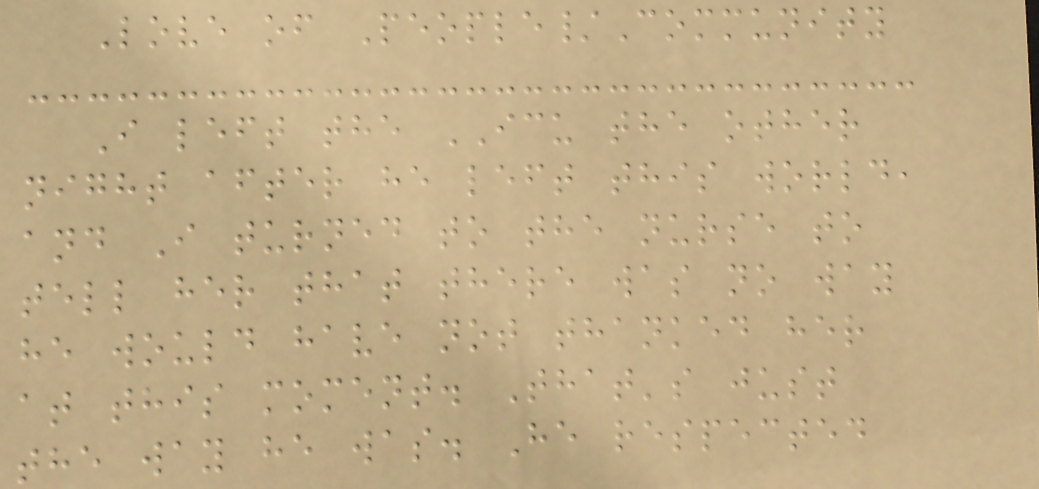Love of People/Community
I left the ICU the other
night after he left this world,
and I turned to the nurse to
tell her that there was no way
he would have not thanked her
at this moment. That's just
the way he was. He respected
